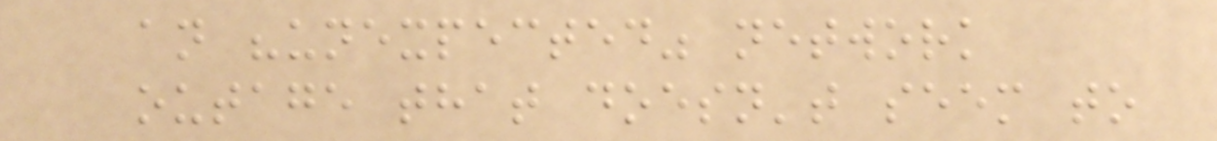an "unexpected" network
outage that doesn't seem to
